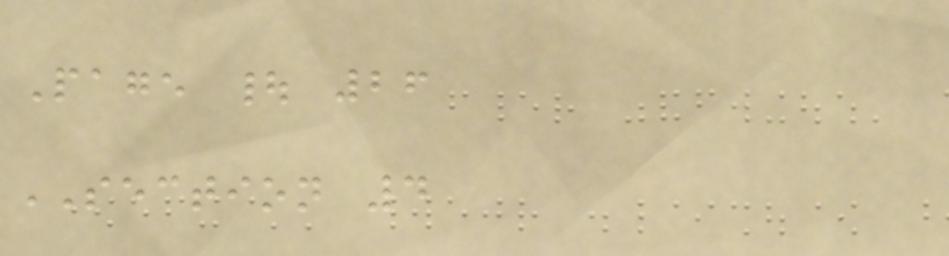Page | 26
SECTION 4
